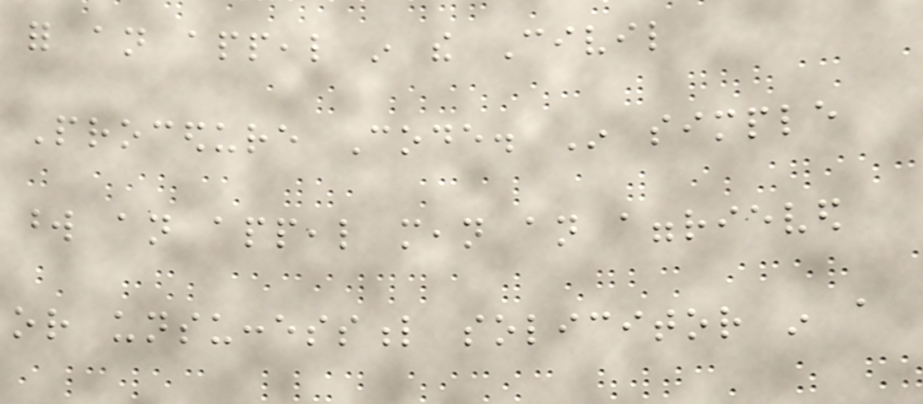for an appeal in the Civil
Procedure Code. In simple
word an appeal mean an aggrieved
or unsuccessful solicitor in a
